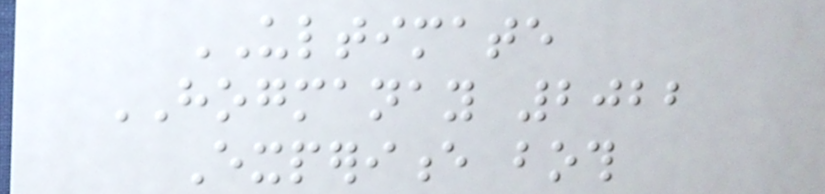ULTIMATE
HOGMANAY 2022
Experience both
